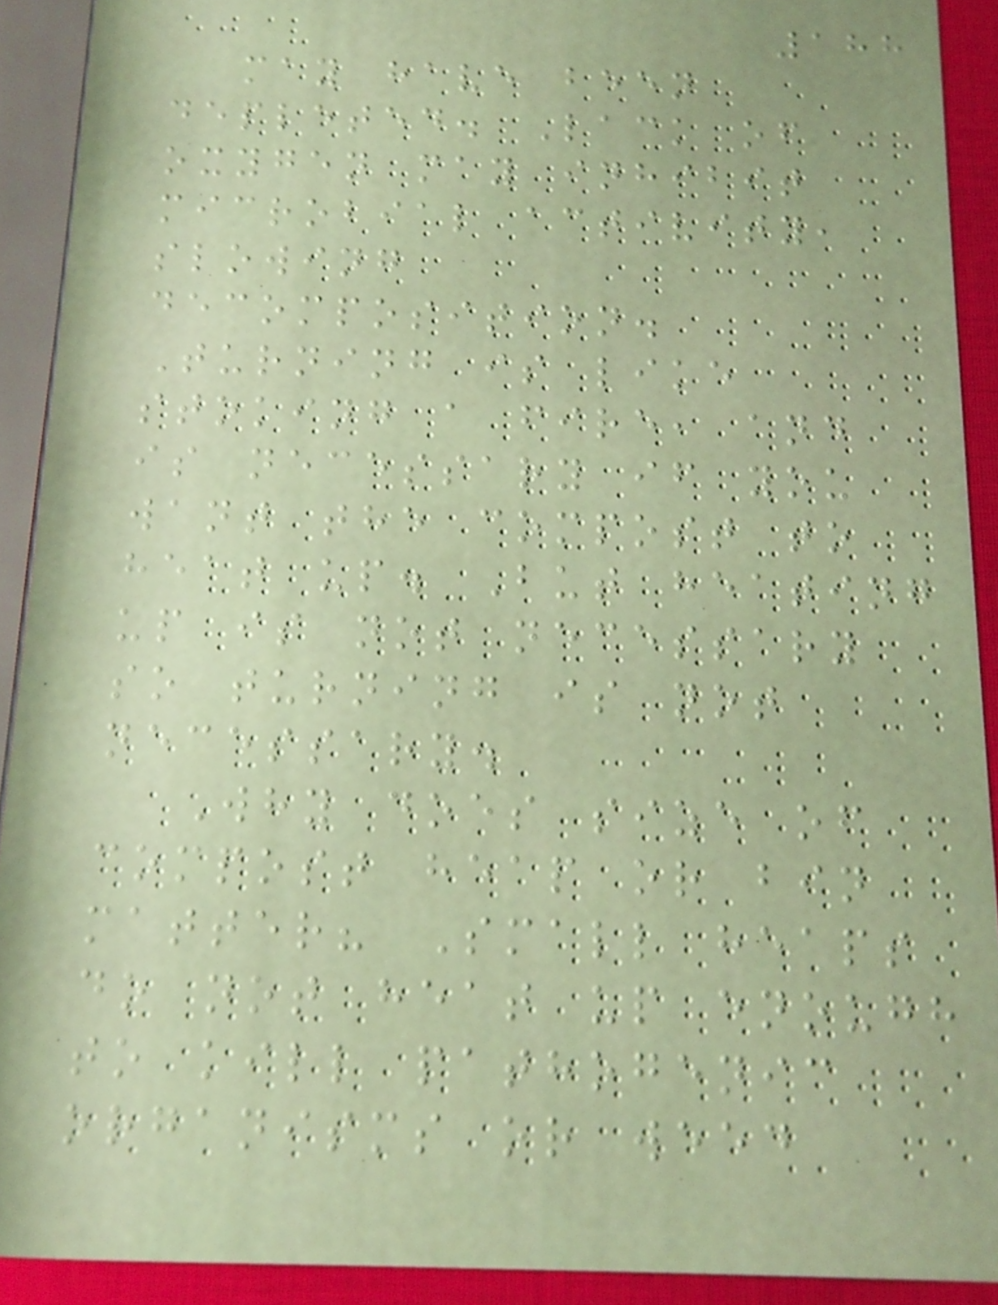188
may have been
depleted. Lack of
oxygen may inhibit
microbial activity,
slowing
decomposition.
Turning is like
stoking a fire, and
is necessary if you
want the compost to
heat up. But heating
up is not necessary
so turning is not
necessary.
Why does size of
compost heap or bin
matter? Small heaps
do not heat up enough
to kill pathogenic
organisms or weed
